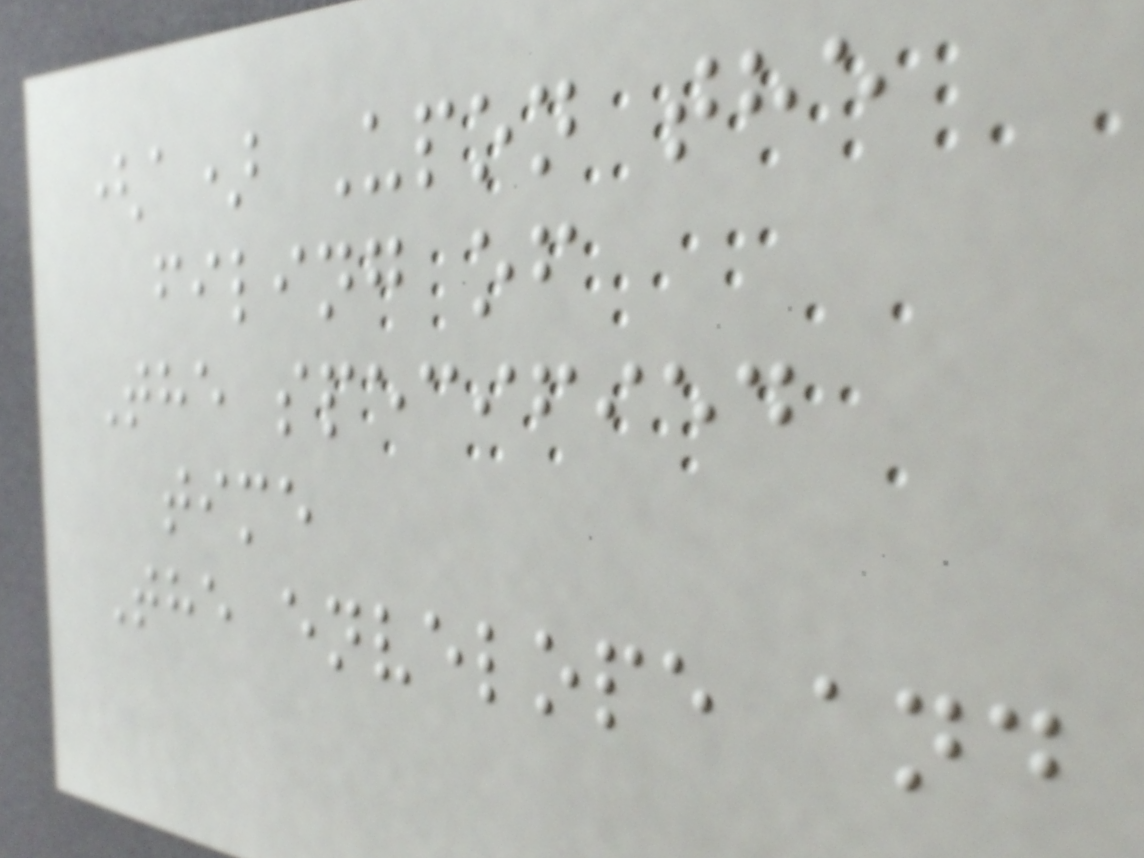(a) Upon the
filing of
The specified
time
The envelope and
